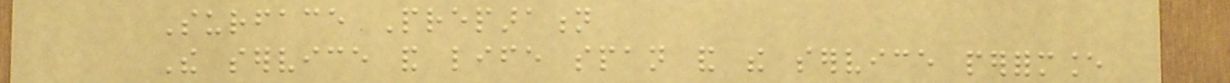Surface Preparation
The service and life span and the service performance
